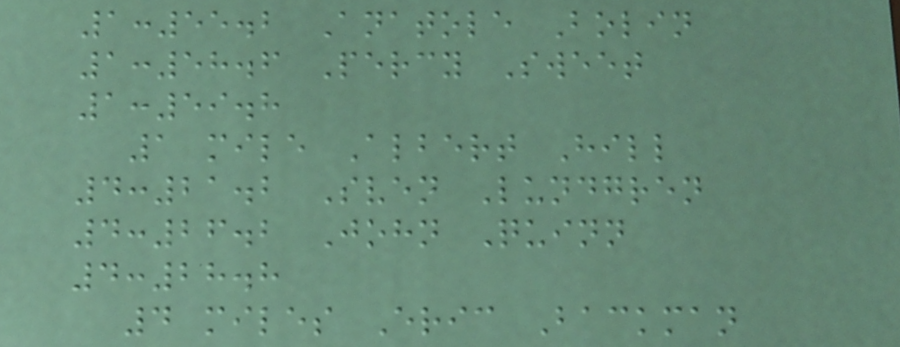1:55.2 Anatole Bolin
1:58.6 Percy Sweet
1:59.8
1 mile Albert Hill
4:21.2 Sven Lundgren
4:26.2 John Quinn
4:28.8
4 miles Eric Backman
